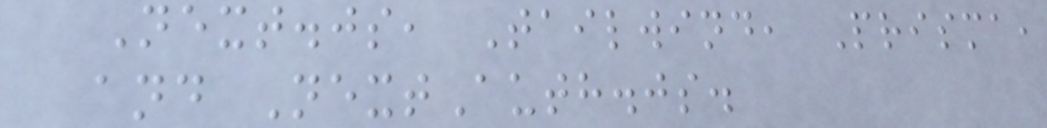Next.js, Tailwind, Prisma,
and NextAuth.js.
